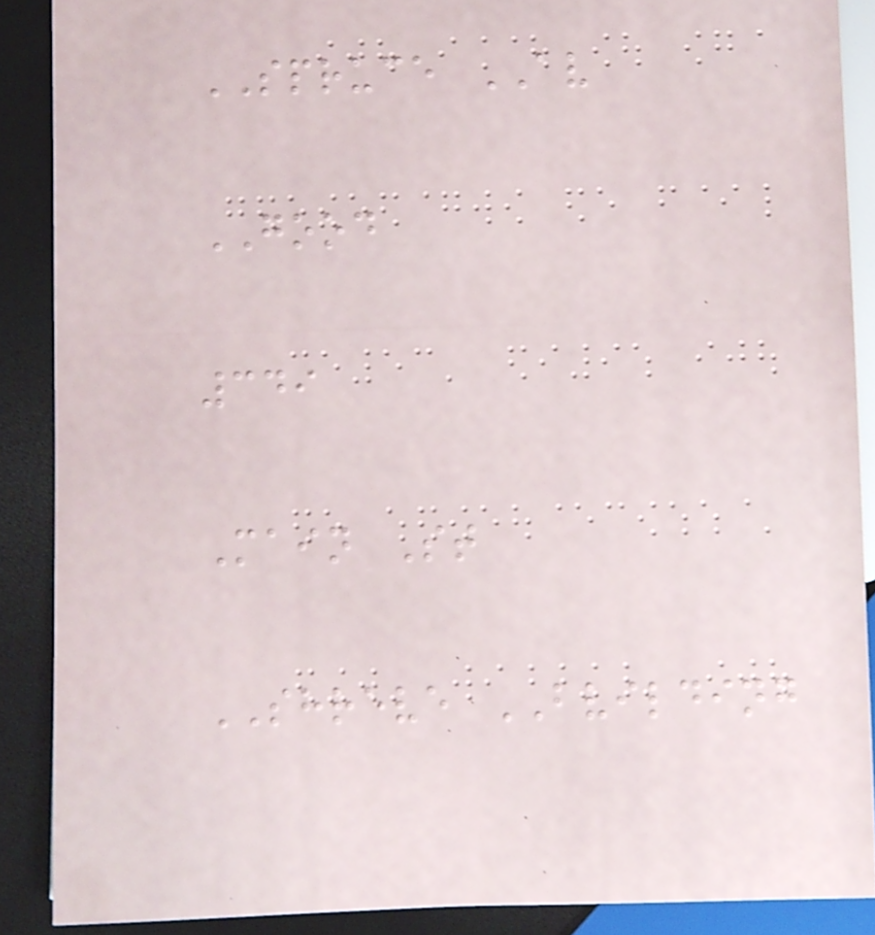SPRUCE AV
GOOD
349
Main St
SHREVE BVILDING
